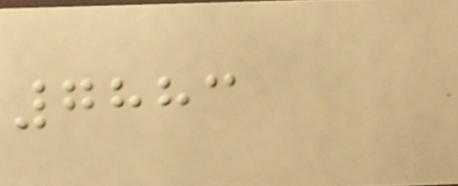7883
